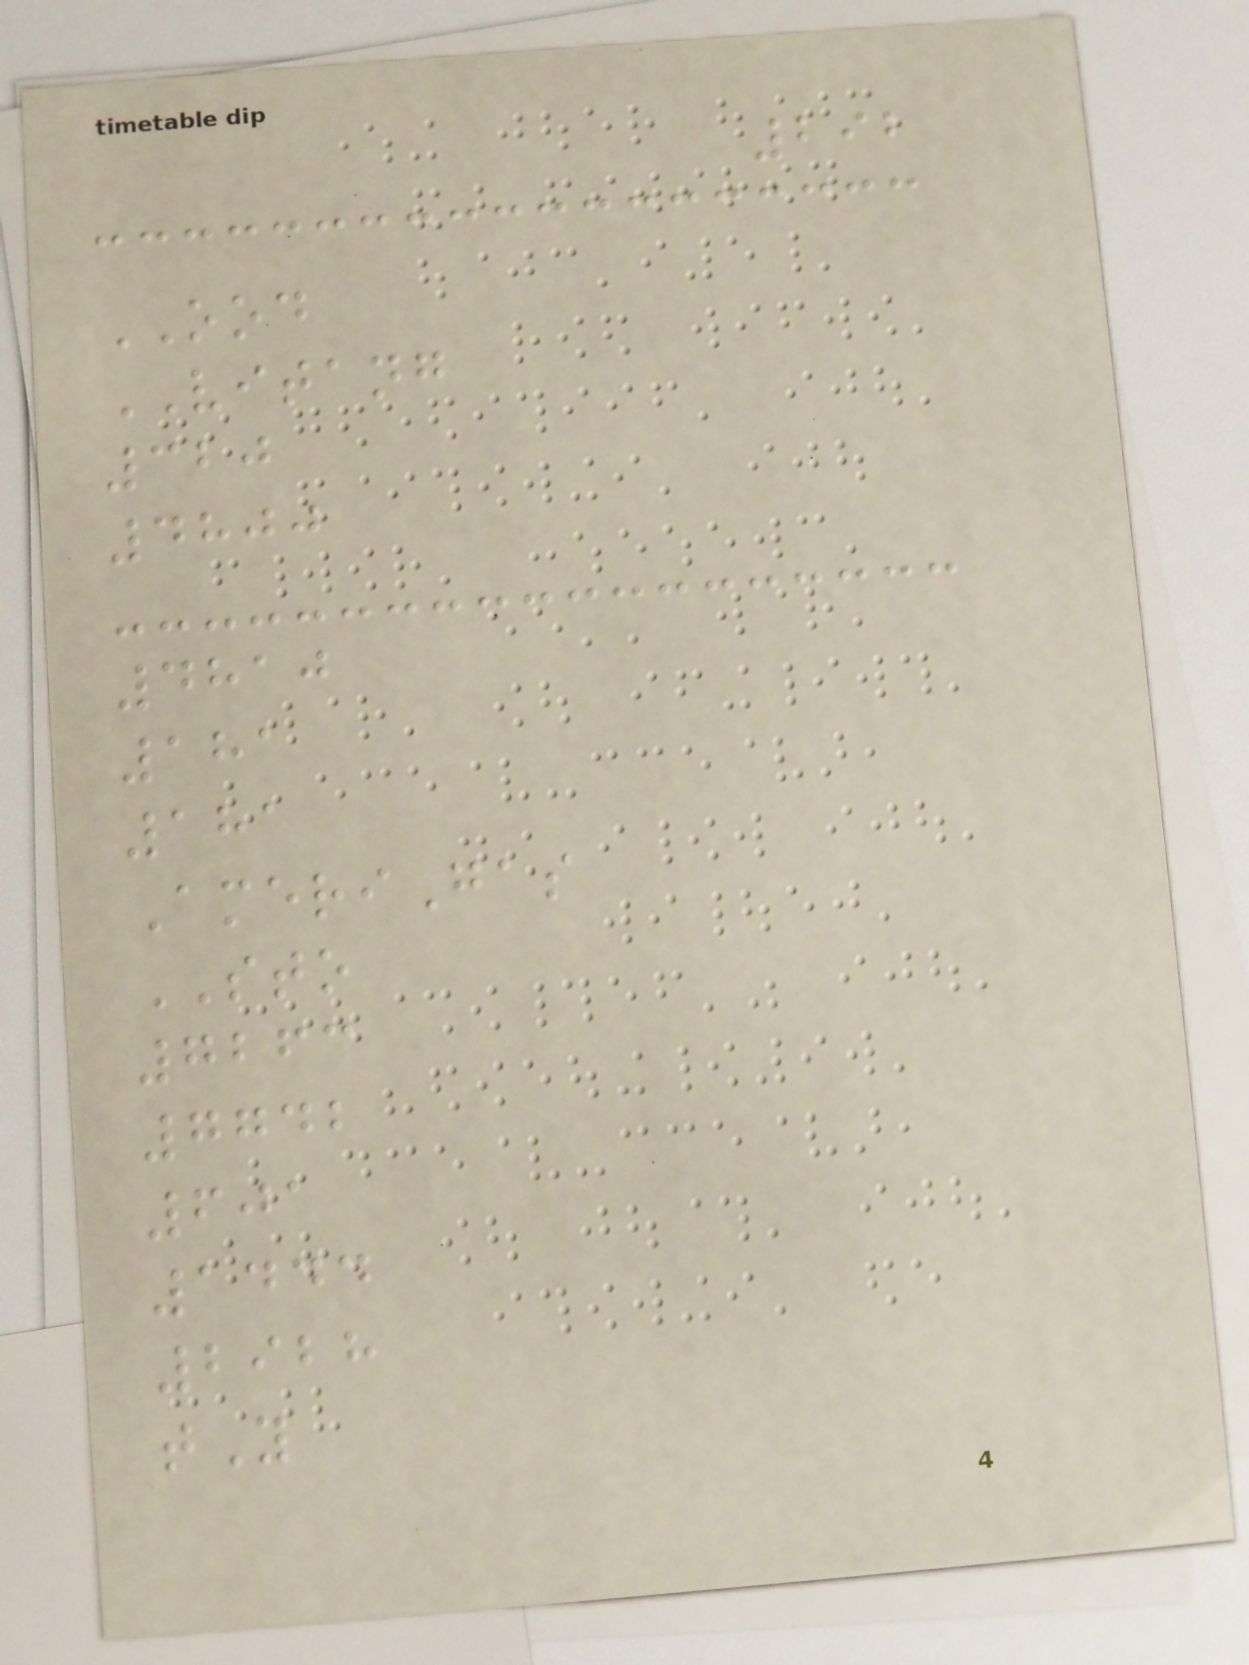292
OOD
VITANG
320
4800
4810
181
181
AmeriGas
STO
7263
7742
601
1444
2928
tY
